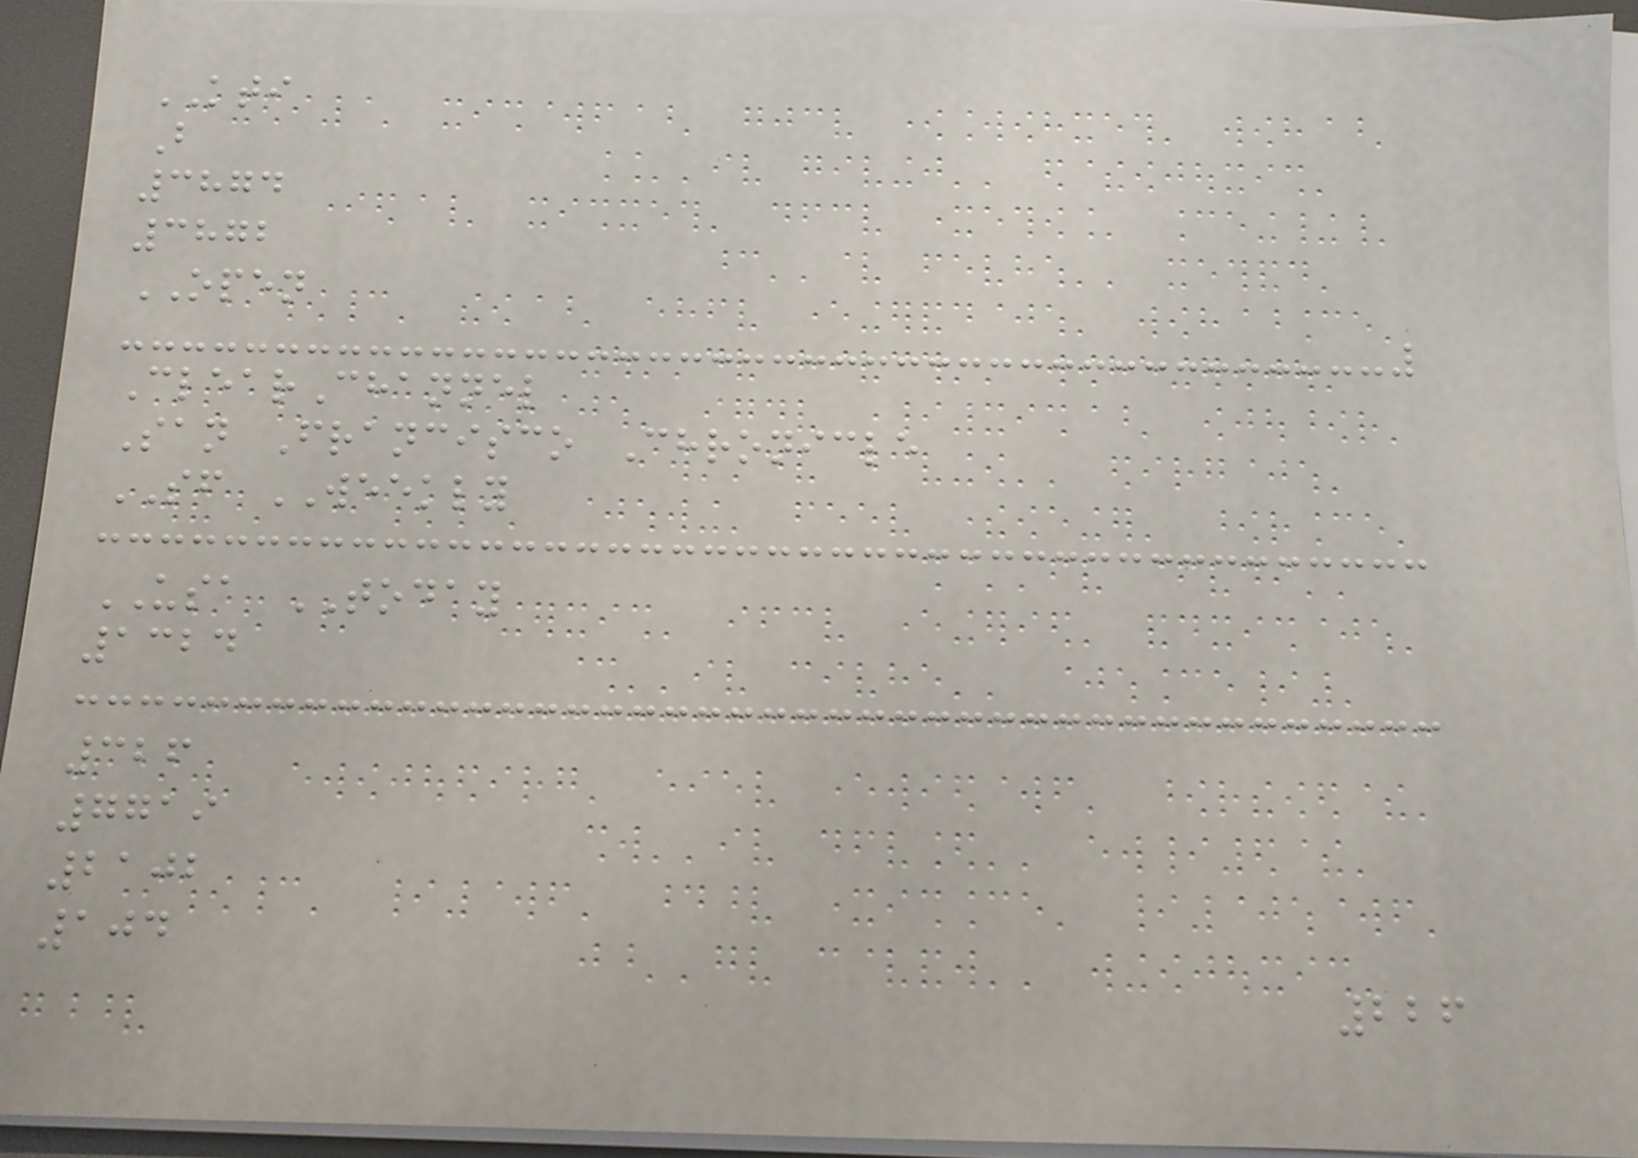KTI
B
3874
3872
OPEN
ClearChannel
San Francisco Chronicle
SF WEEKLY
USA TODAY
1324
326
7719
2102
104
226
